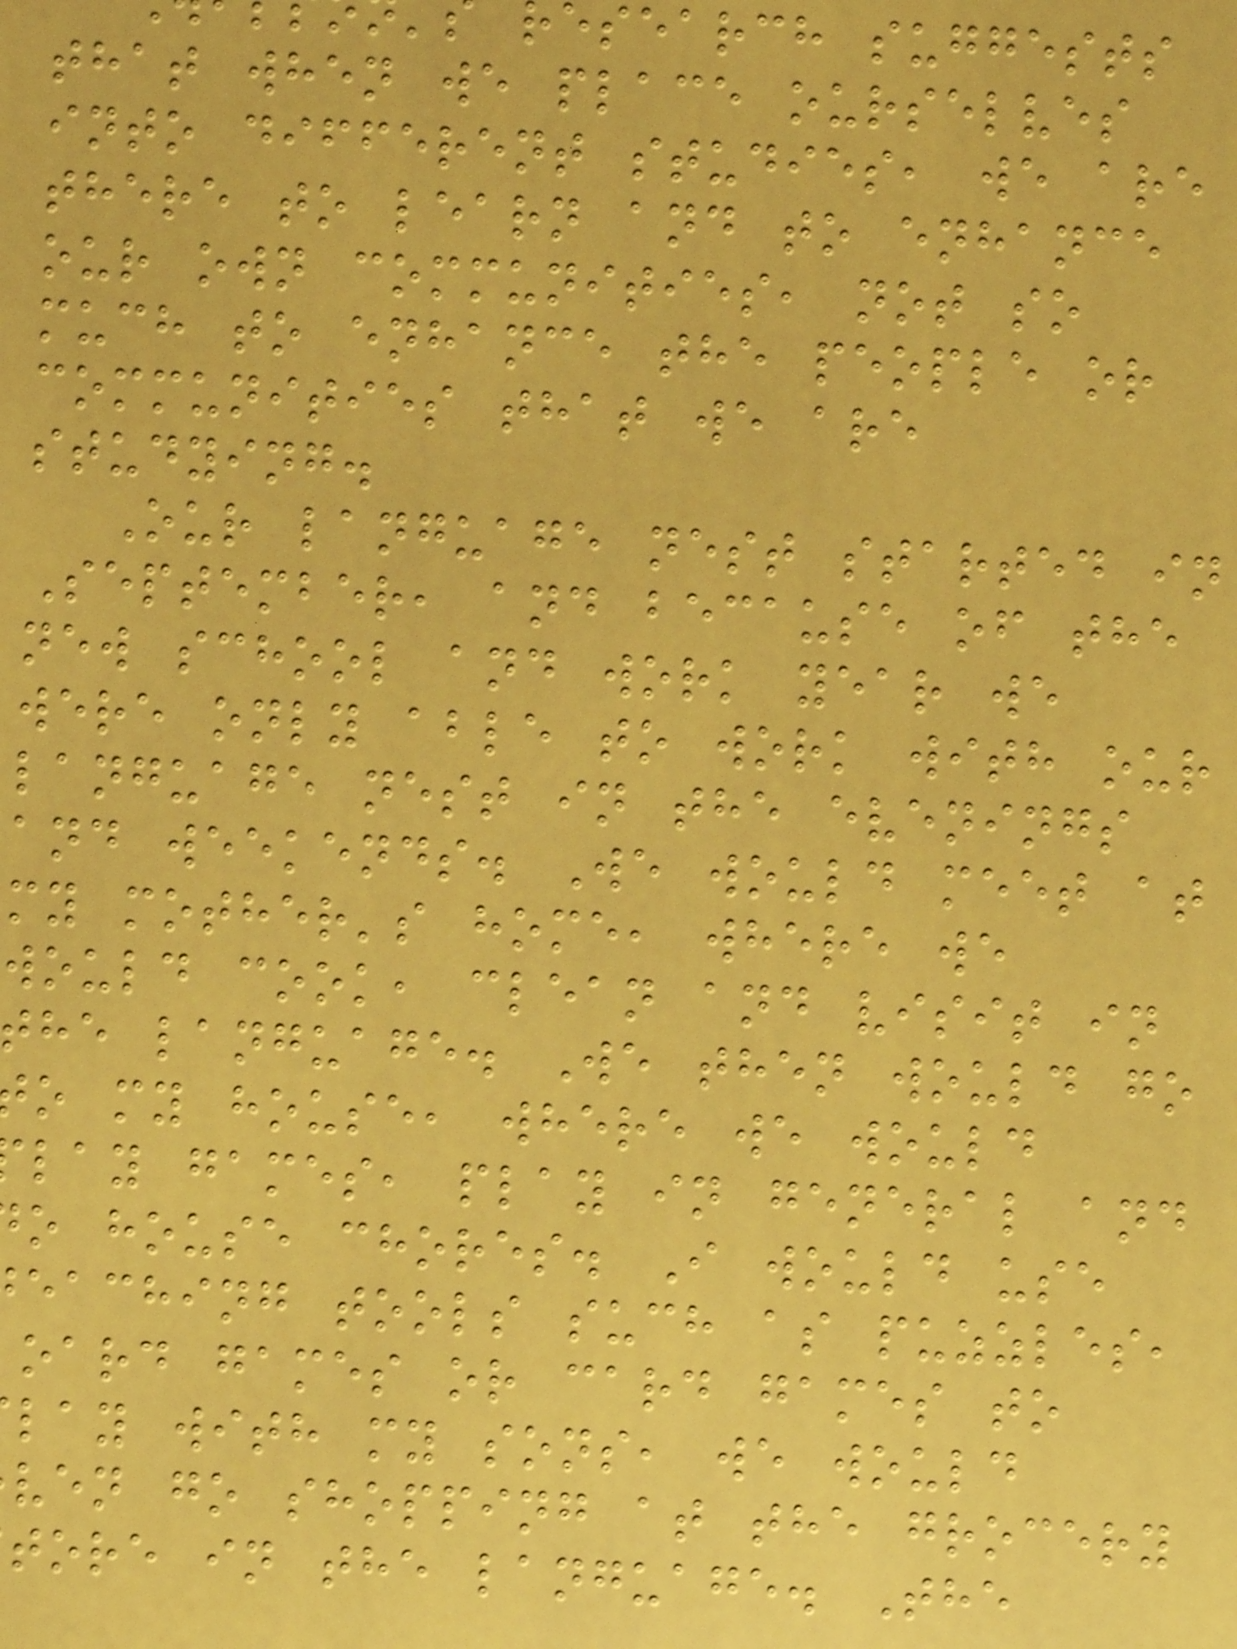esearch suggests
that when we place ourselves
into different studies, we are
there to learn and to enhance
our own communities, not so
much to enhance the people or
communities that we are
studying.
Our language nest started in
September, and because of the
new school and work year we
were only able to work with our
language nest in the evenings
and weekends. We would meet at
my mother's home, where we
would cook, clean and visit in
the language. We then would go
o my house, where we would
lay games, play in general and
o house chores. I would use
eaching tools such as puzzles,
oard games or card games to
lay with my sons, we would
ven go shopping at the grocery
tore in the language. The
